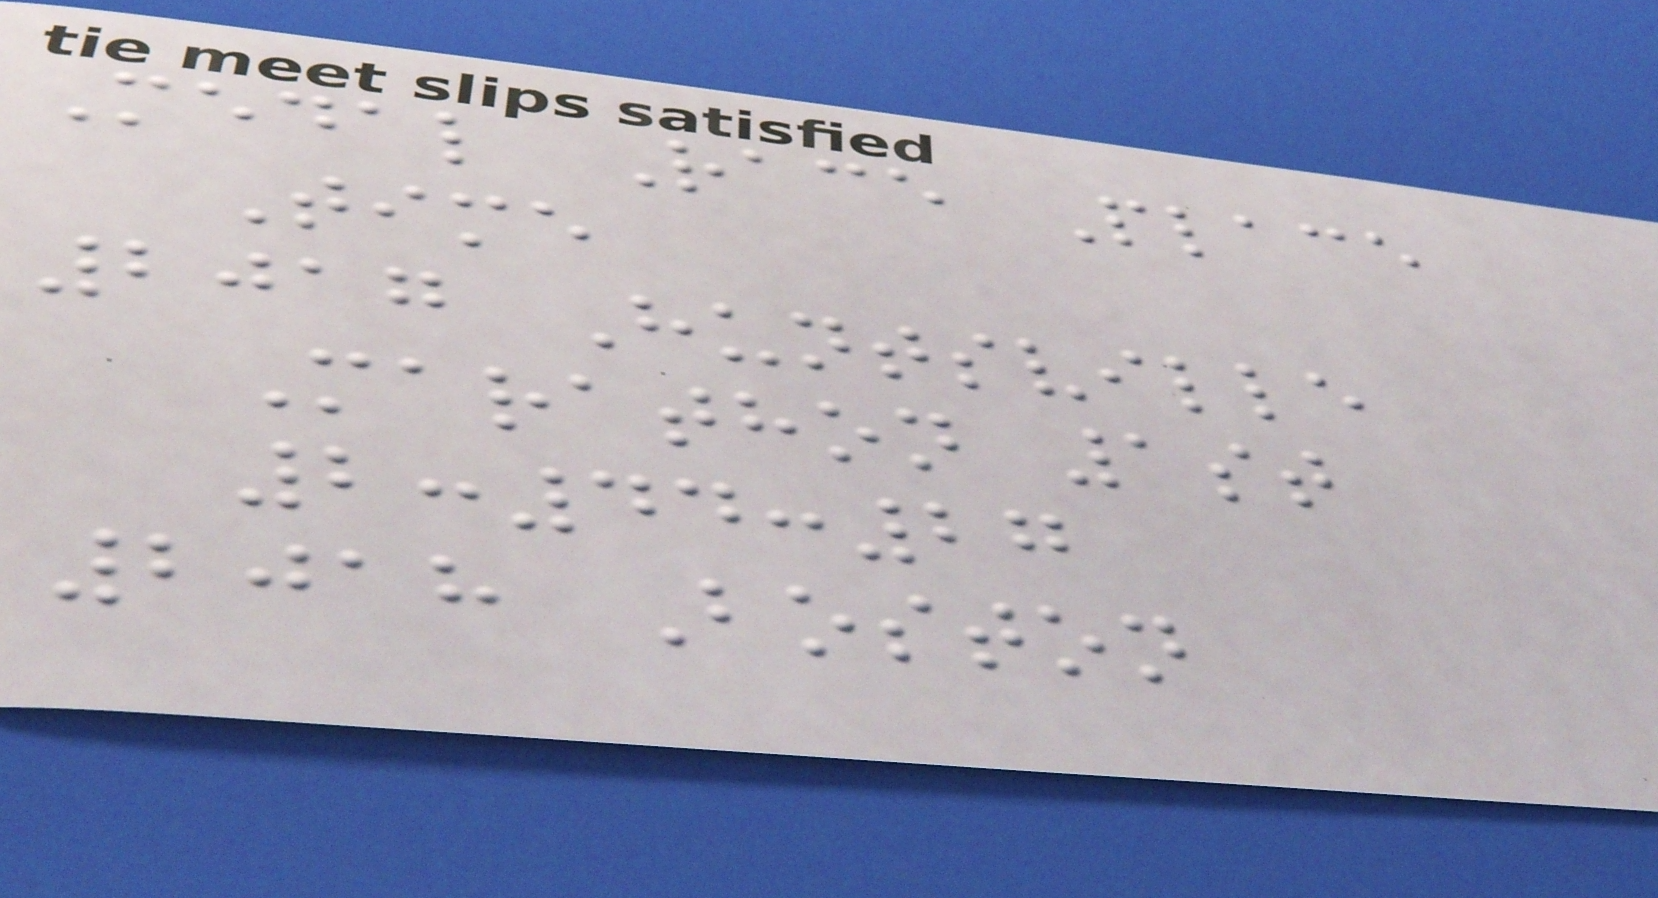Medal Race Place
Time
2017 Huntsville
Marathon 1st
2:44:27
2018 Boston
